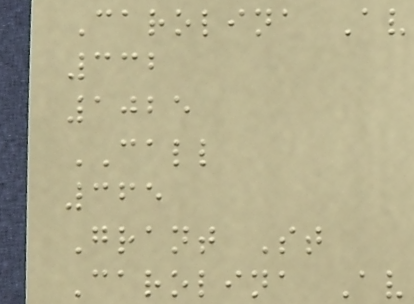Carolina Av
332
1025
CALL
365
Grant St
Carolina Av
